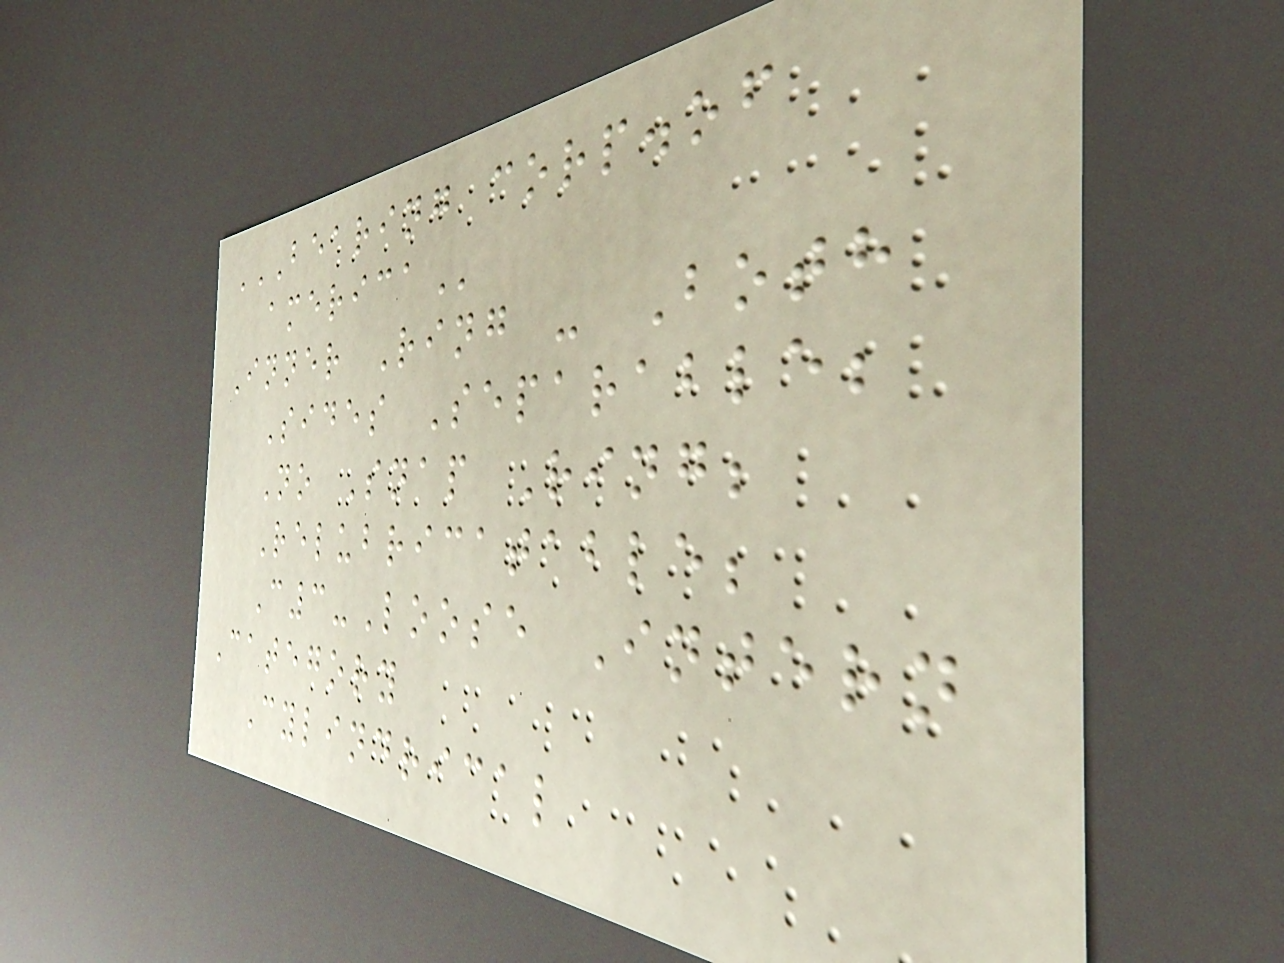BEARING CORP.OF
AMERICA
Inner Ring - Both
Sides Separable;
No Snap Ring;
Relubricatable;
C3-Loose Intern
Category
Cylindrical
